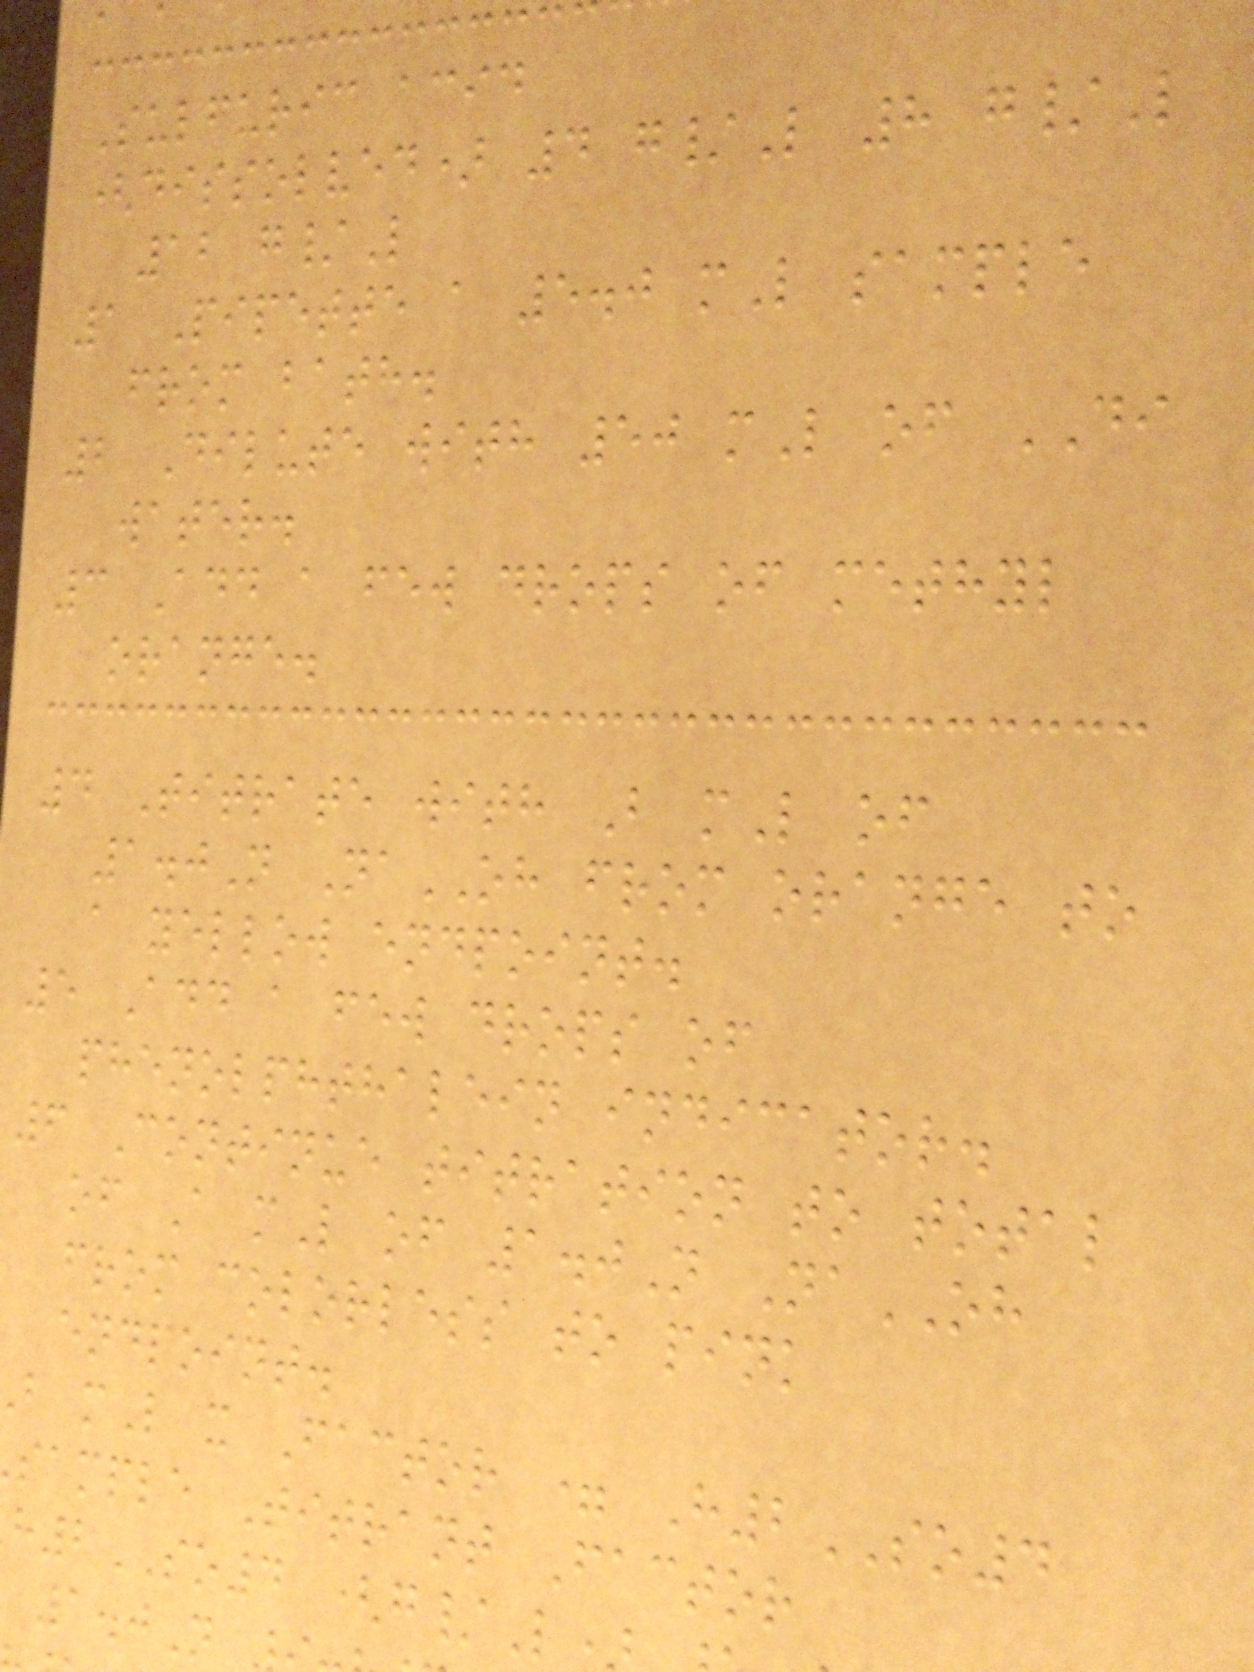Sulfuric acid
(dissolved) 4 g/L 8 g/L
12 g/L
1 Pipette a 5.0 mL sample
from bath.
2 Dilute with 50 mL of DI
water.
3 Add a few drops of methyl
orange.
4 Titrate with B mL of
1.0N NaOH from orange to
a yellow endpoint.
5 Add a few drops of
phenolphthalein indicator.
6 Continue titration to total
of A mL of 1.0N NaOH
from colorless to pink
endpoint.
b mL x Factor = H2SO4
sample Titrant Factor
2SO4 (g/L
1.0N
